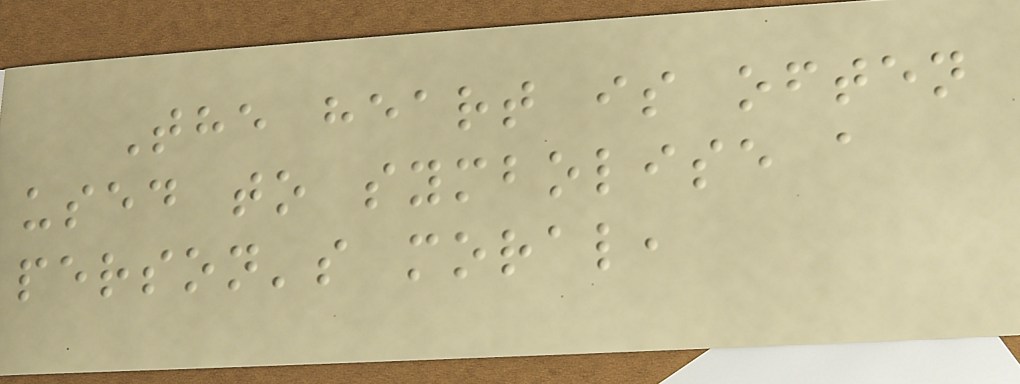The heart is often
used to symbolise a
person's moral,
